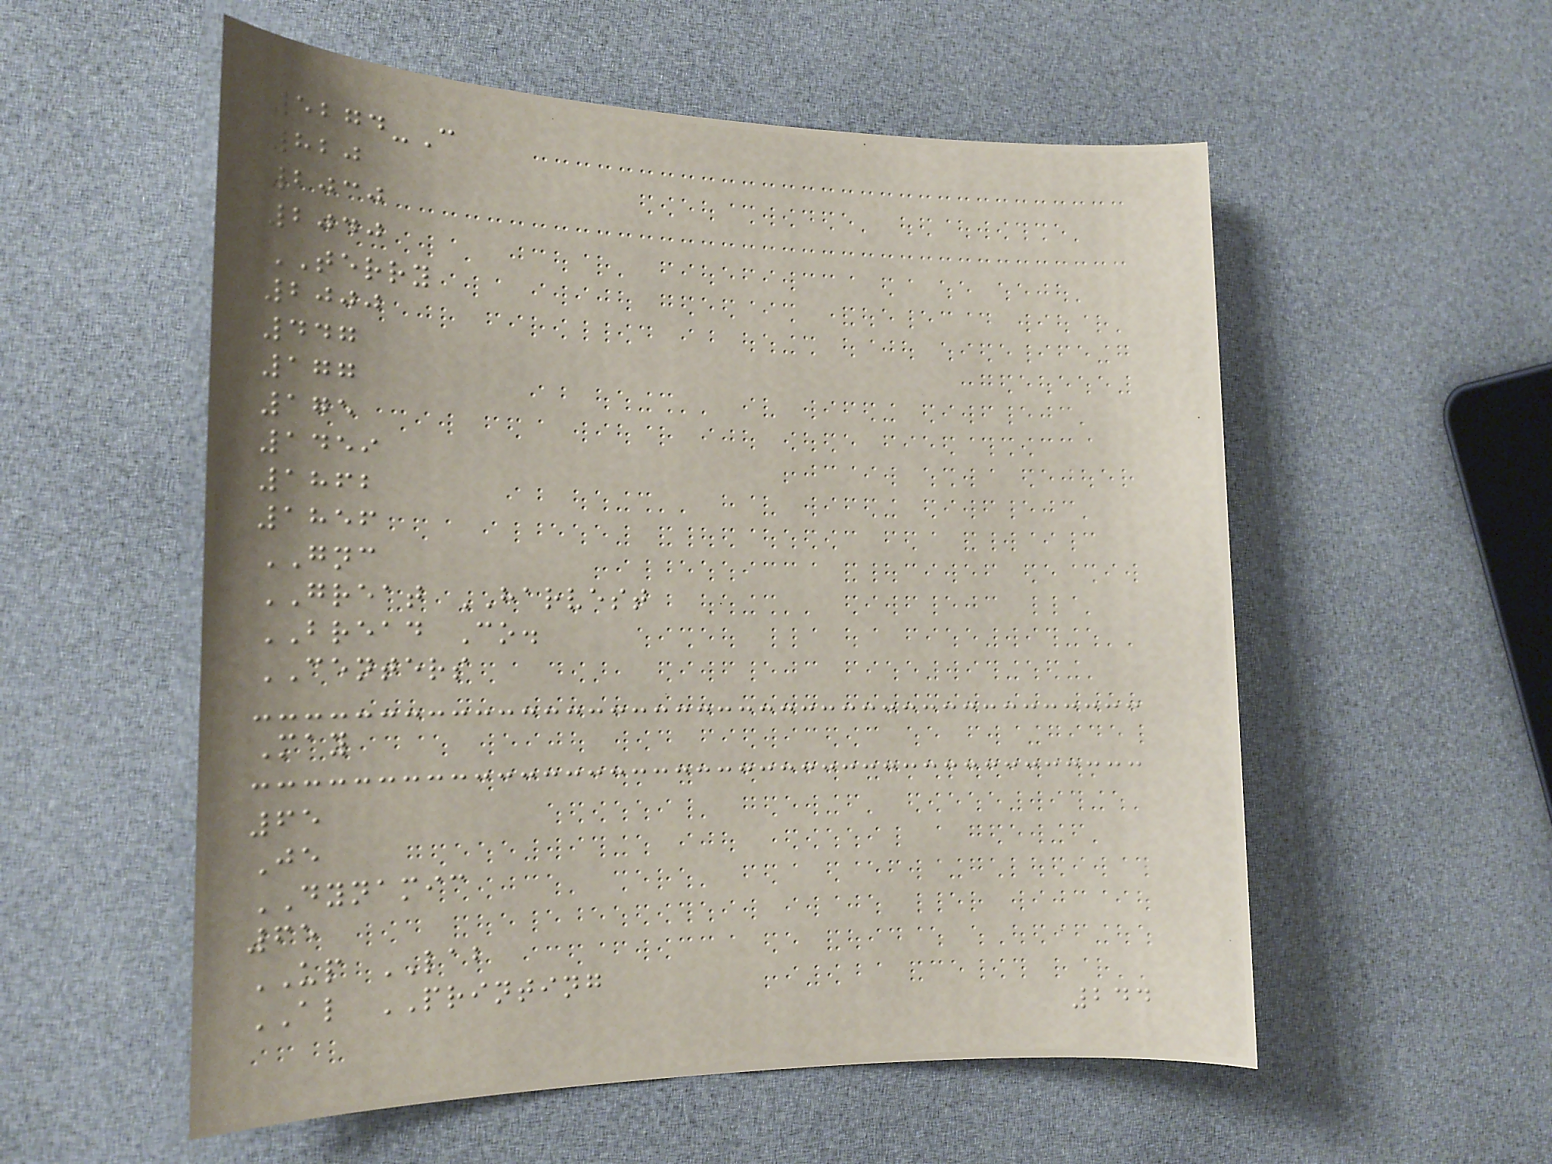5274-C
820
2030
2040
TERRY
2000
447
177
175
1459
1862
1856
GNC
GREAT HARVEST
BREAD Co.
CENTERS
May
65
Je
DYNAMIC
65
UP LAB
AL PRINTING
244
